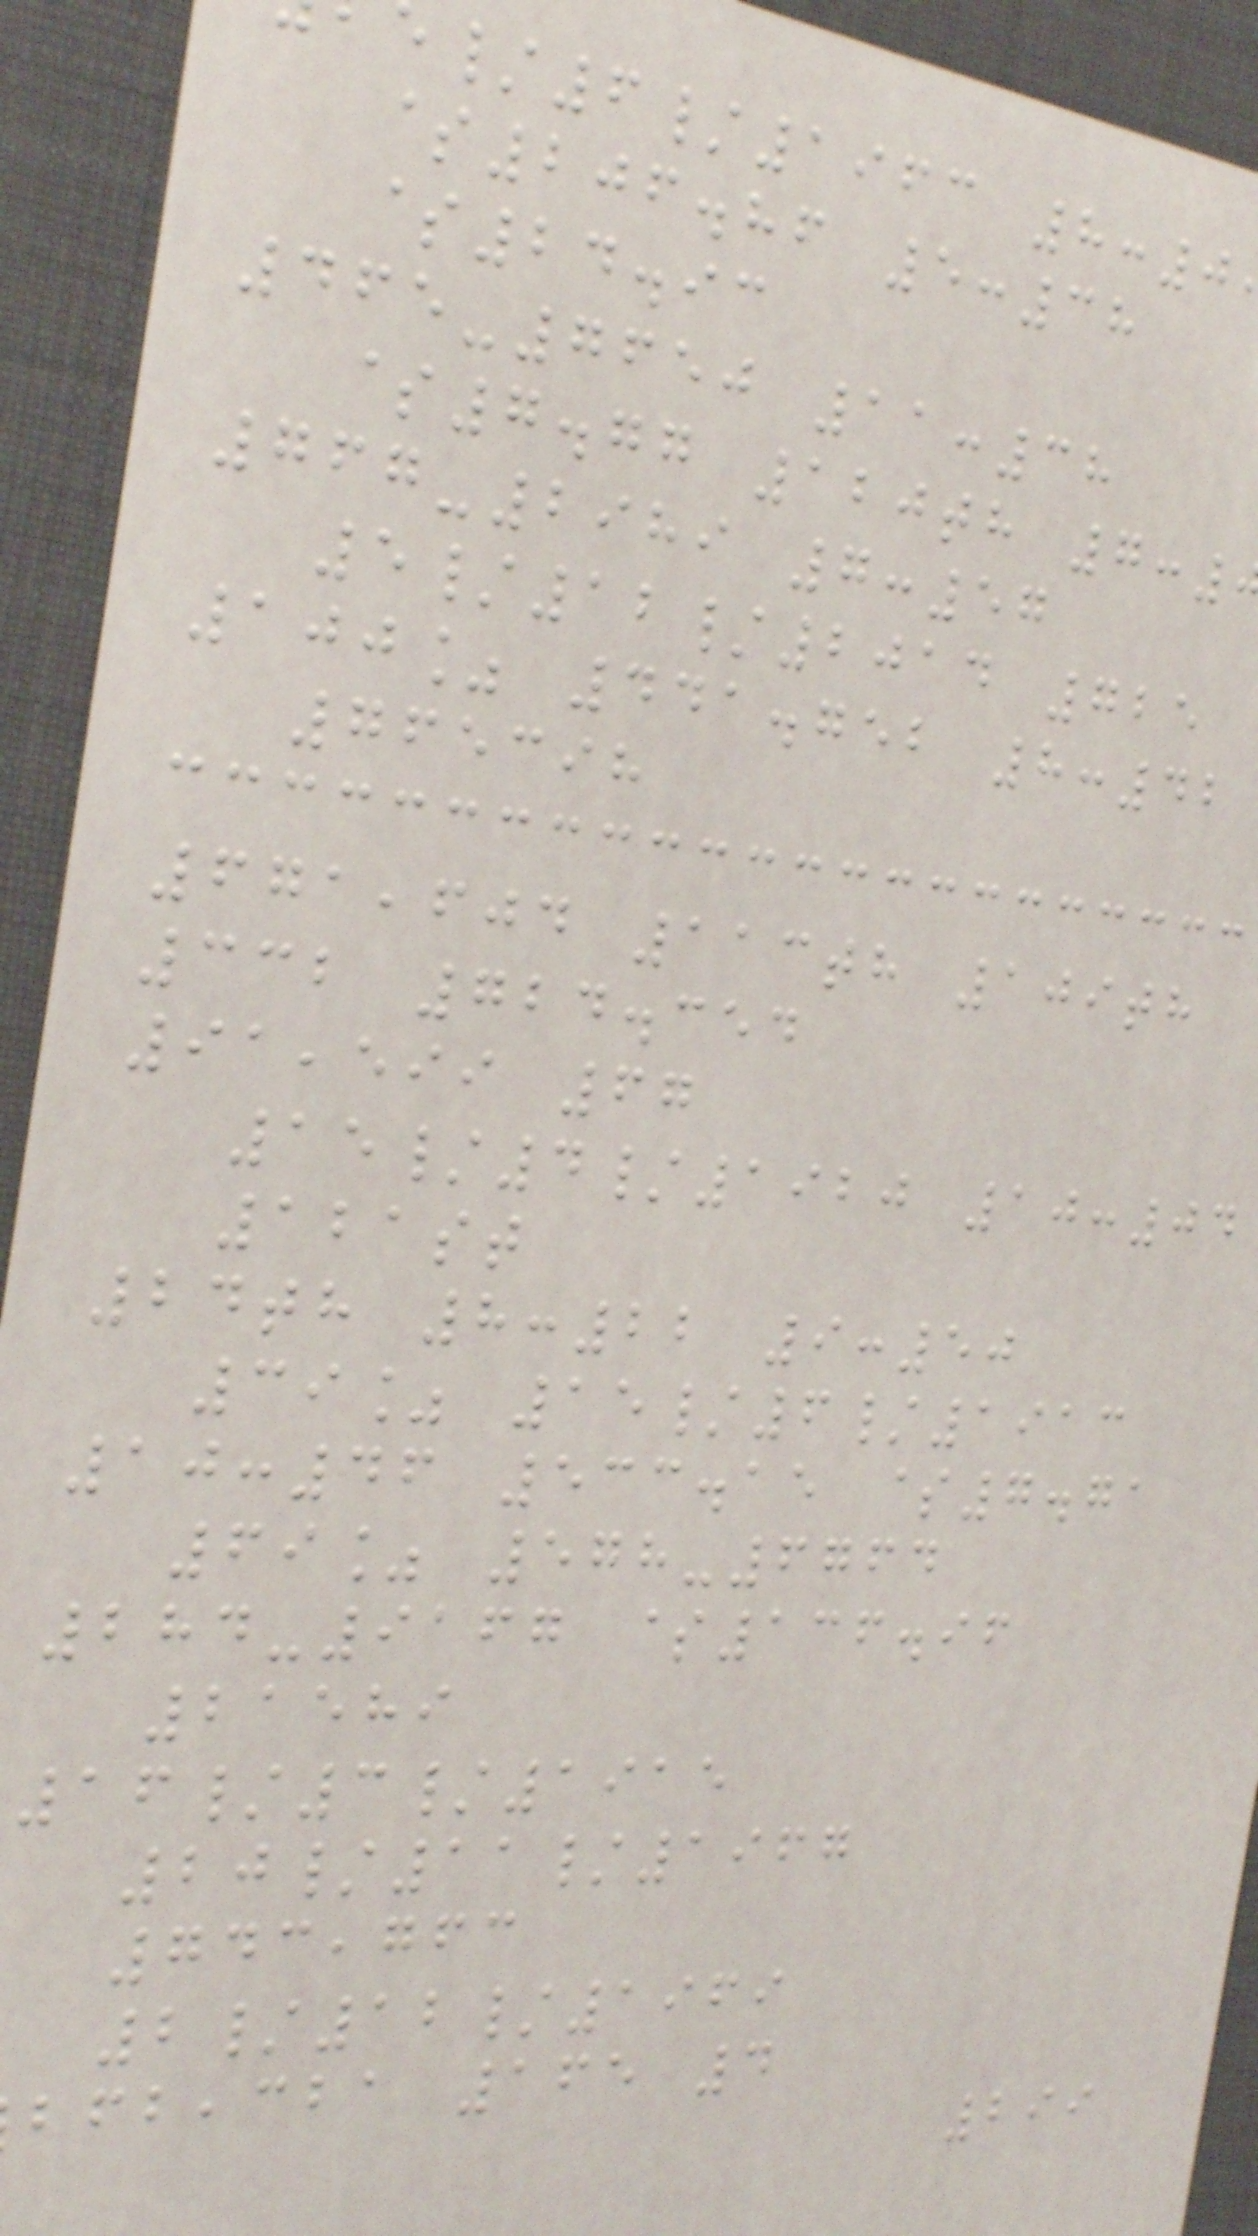/6/1963 8:0
$206.86 5:38
$24.93
465-7650 11:38
$7.77 120th 7:
767-2989 7:57
5/12/2014 725
100% 441.752 8:42
765398
671,604 113th 109th
332 724.354
91,599 67
15/4/1920 10:04
121st
24th 8:22 9:50
39% 15/6/1913
10:46 533.15 $7.71
69% 578-6764
284-9167 $136.96
21589
16/3/1915
20/11/1967
743,763
2/12/1969
,cba 165 4
299
